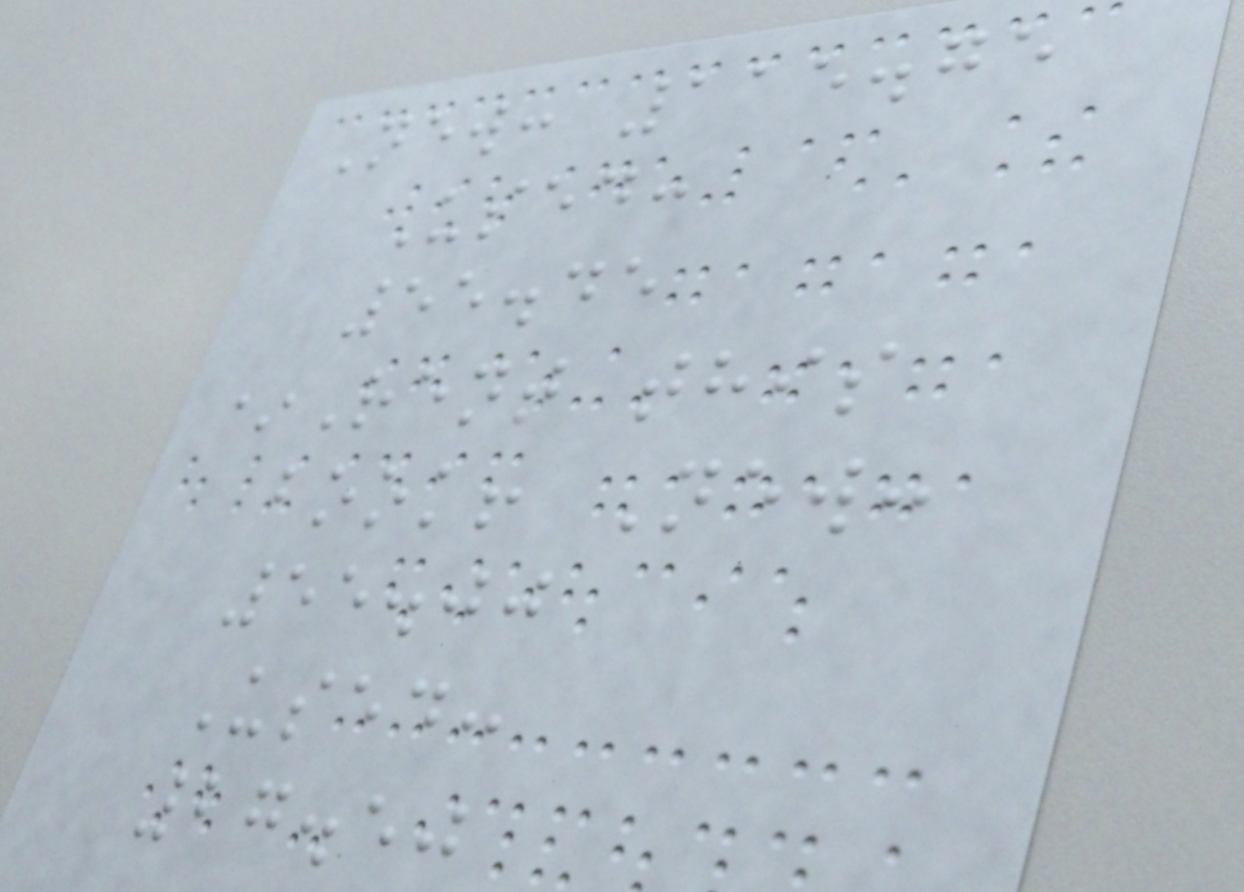New: 115.75
Used:
55.45
*Rent this
book! New:
55.00
Used:
27.50
